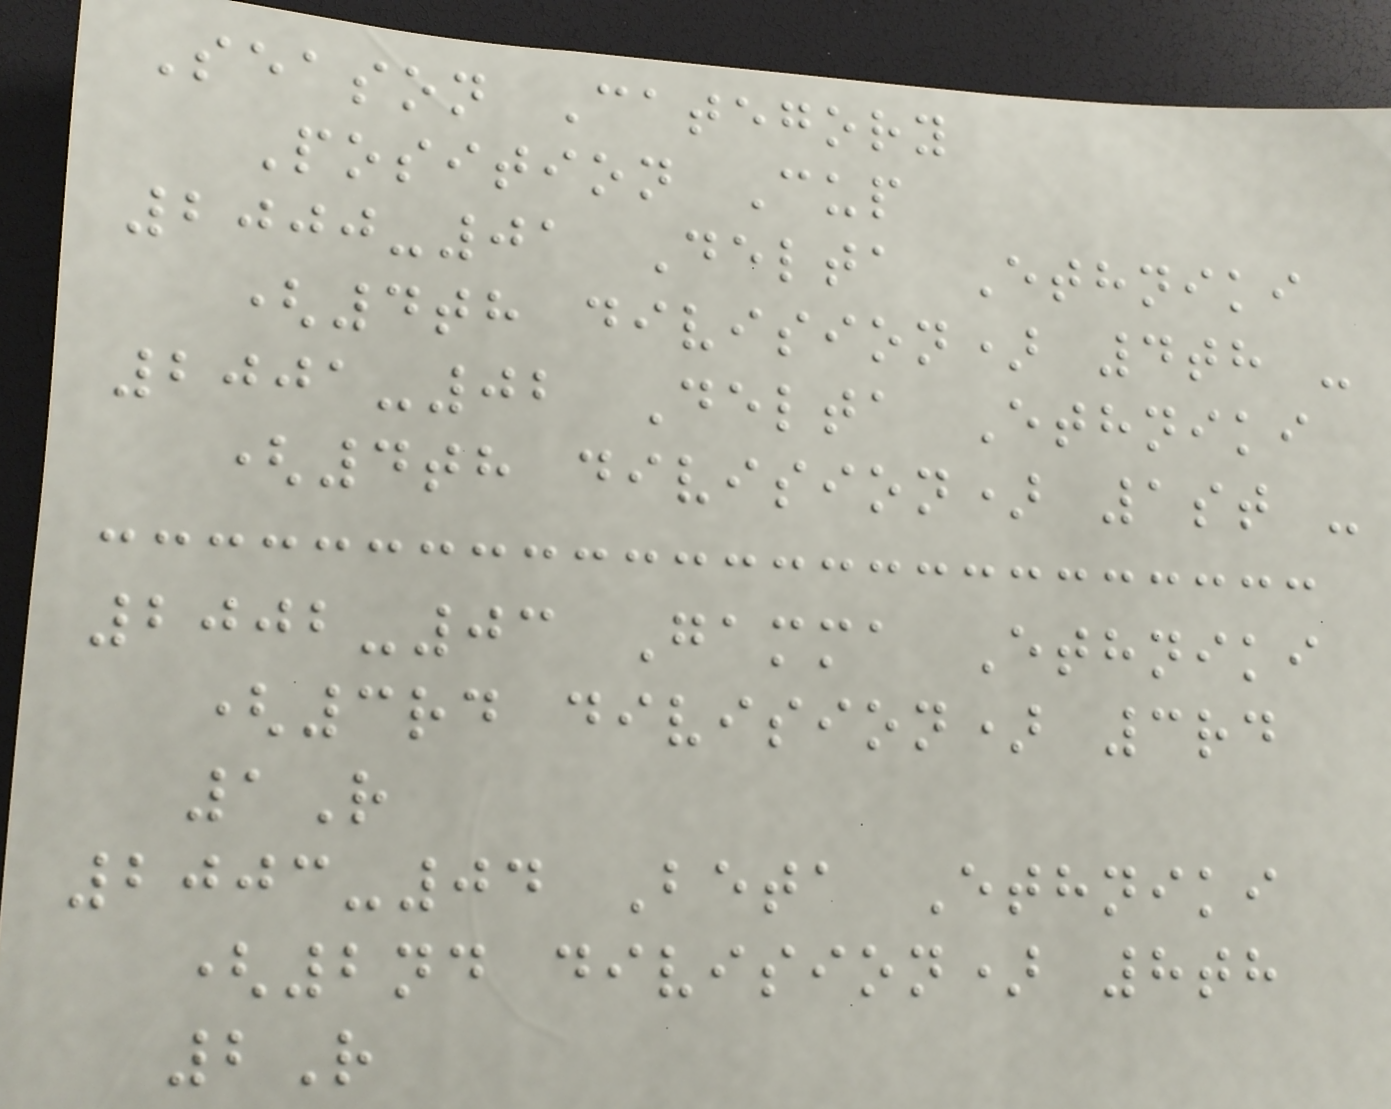Season Category
Position Cup
2000-01 Delta Ethniki
(4th division) 4th -
2001-02 Delta Ethniki
(4th division) 1st -
2002-03 Gamma Ethniki
(3rd division) 3rd
1R
2003-04 Beta Ethniki
(2nd division) 8th
2R
